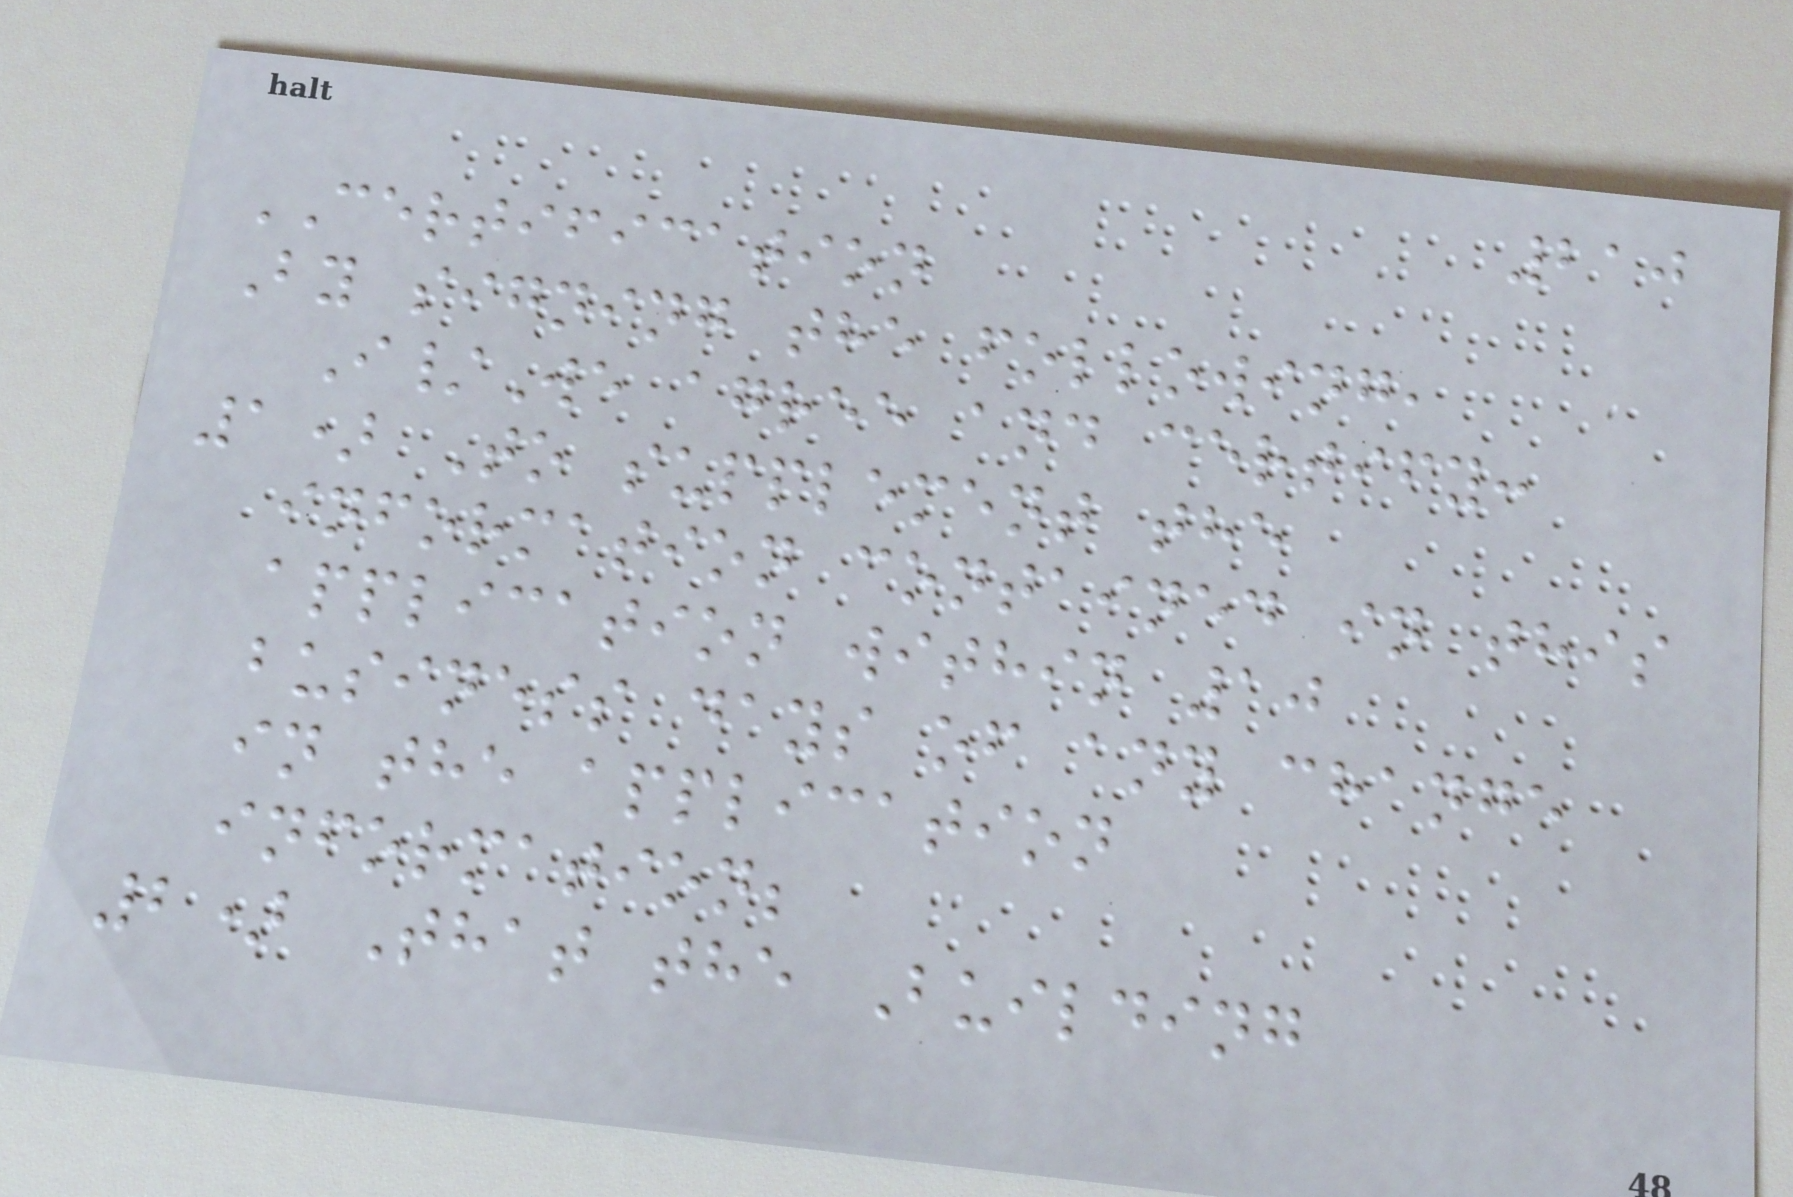210
CERTIFICATION
By signing the following,
I/We agree and certify:
1) To supplement the
information contained in this
application within 10
business days of any change
in the application
information;
2) That the Building
